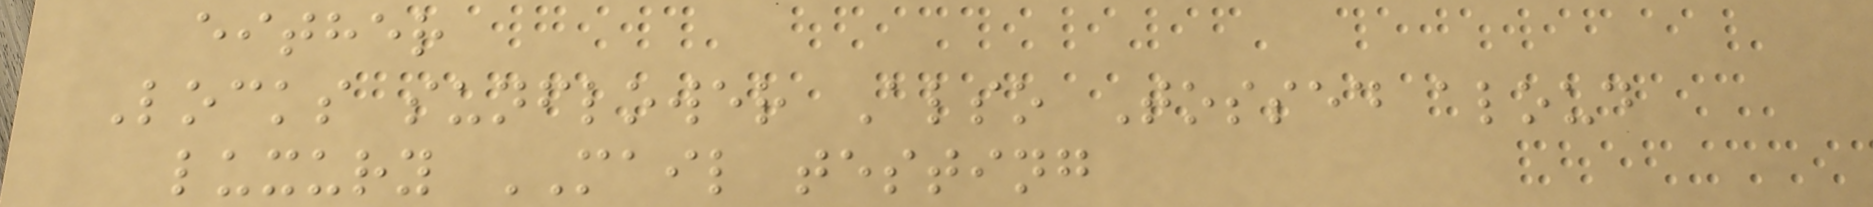either
Locks sunflower Also Tossed aloud
luxury MAIL testing
